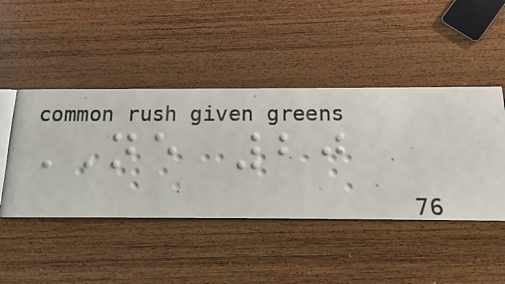NE 20
